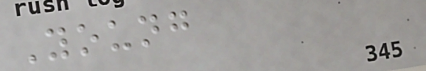Young
